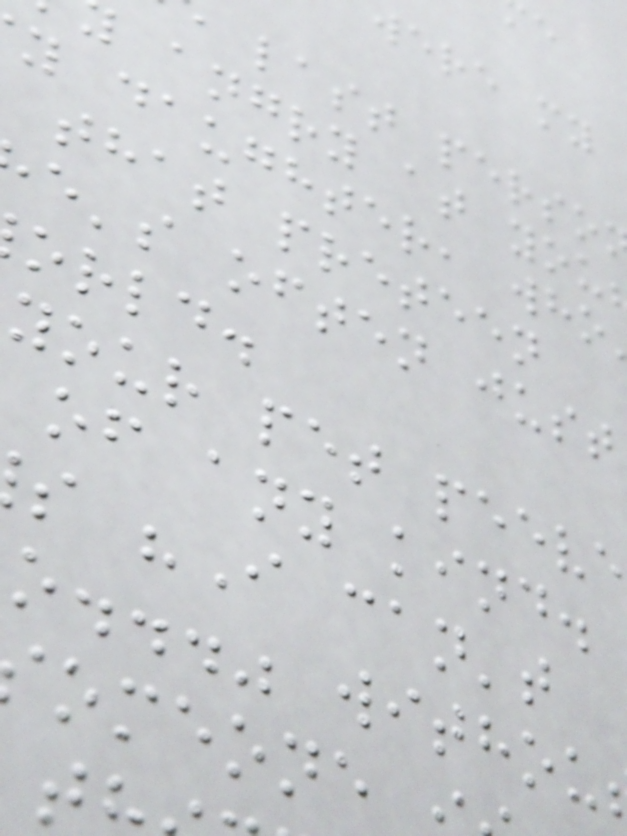were my
last perso
angry at you
y daughter, who
that preteen
e's often just
orld.
your pet peeve
of any kind.
s "I can't
o..." withou
